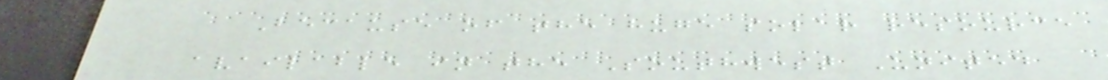Because of the huge solar resource
available in the Southwest United
